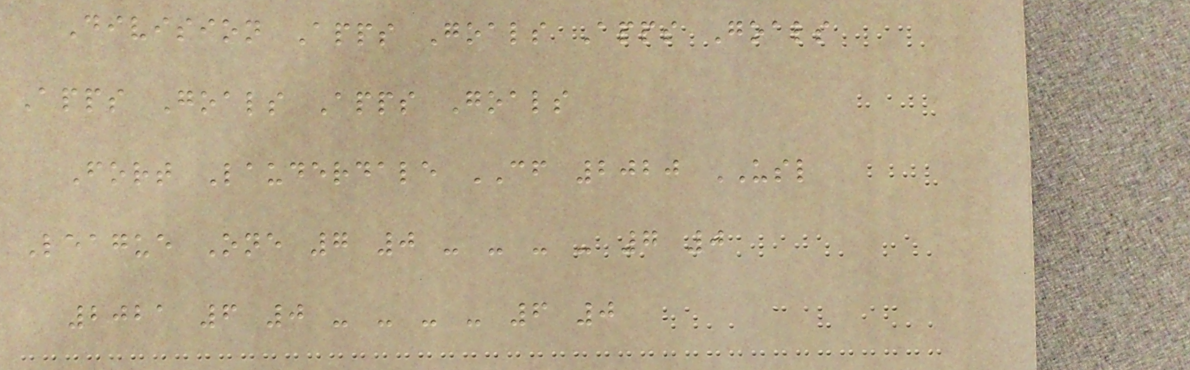Division Apps Goals Apps Goals
Apps Goals Apps Goals
Fort Lauderdale CF 2020 USL
League One 7 0 - - - - 7 0
2021 6 0 - - - - 6 0
